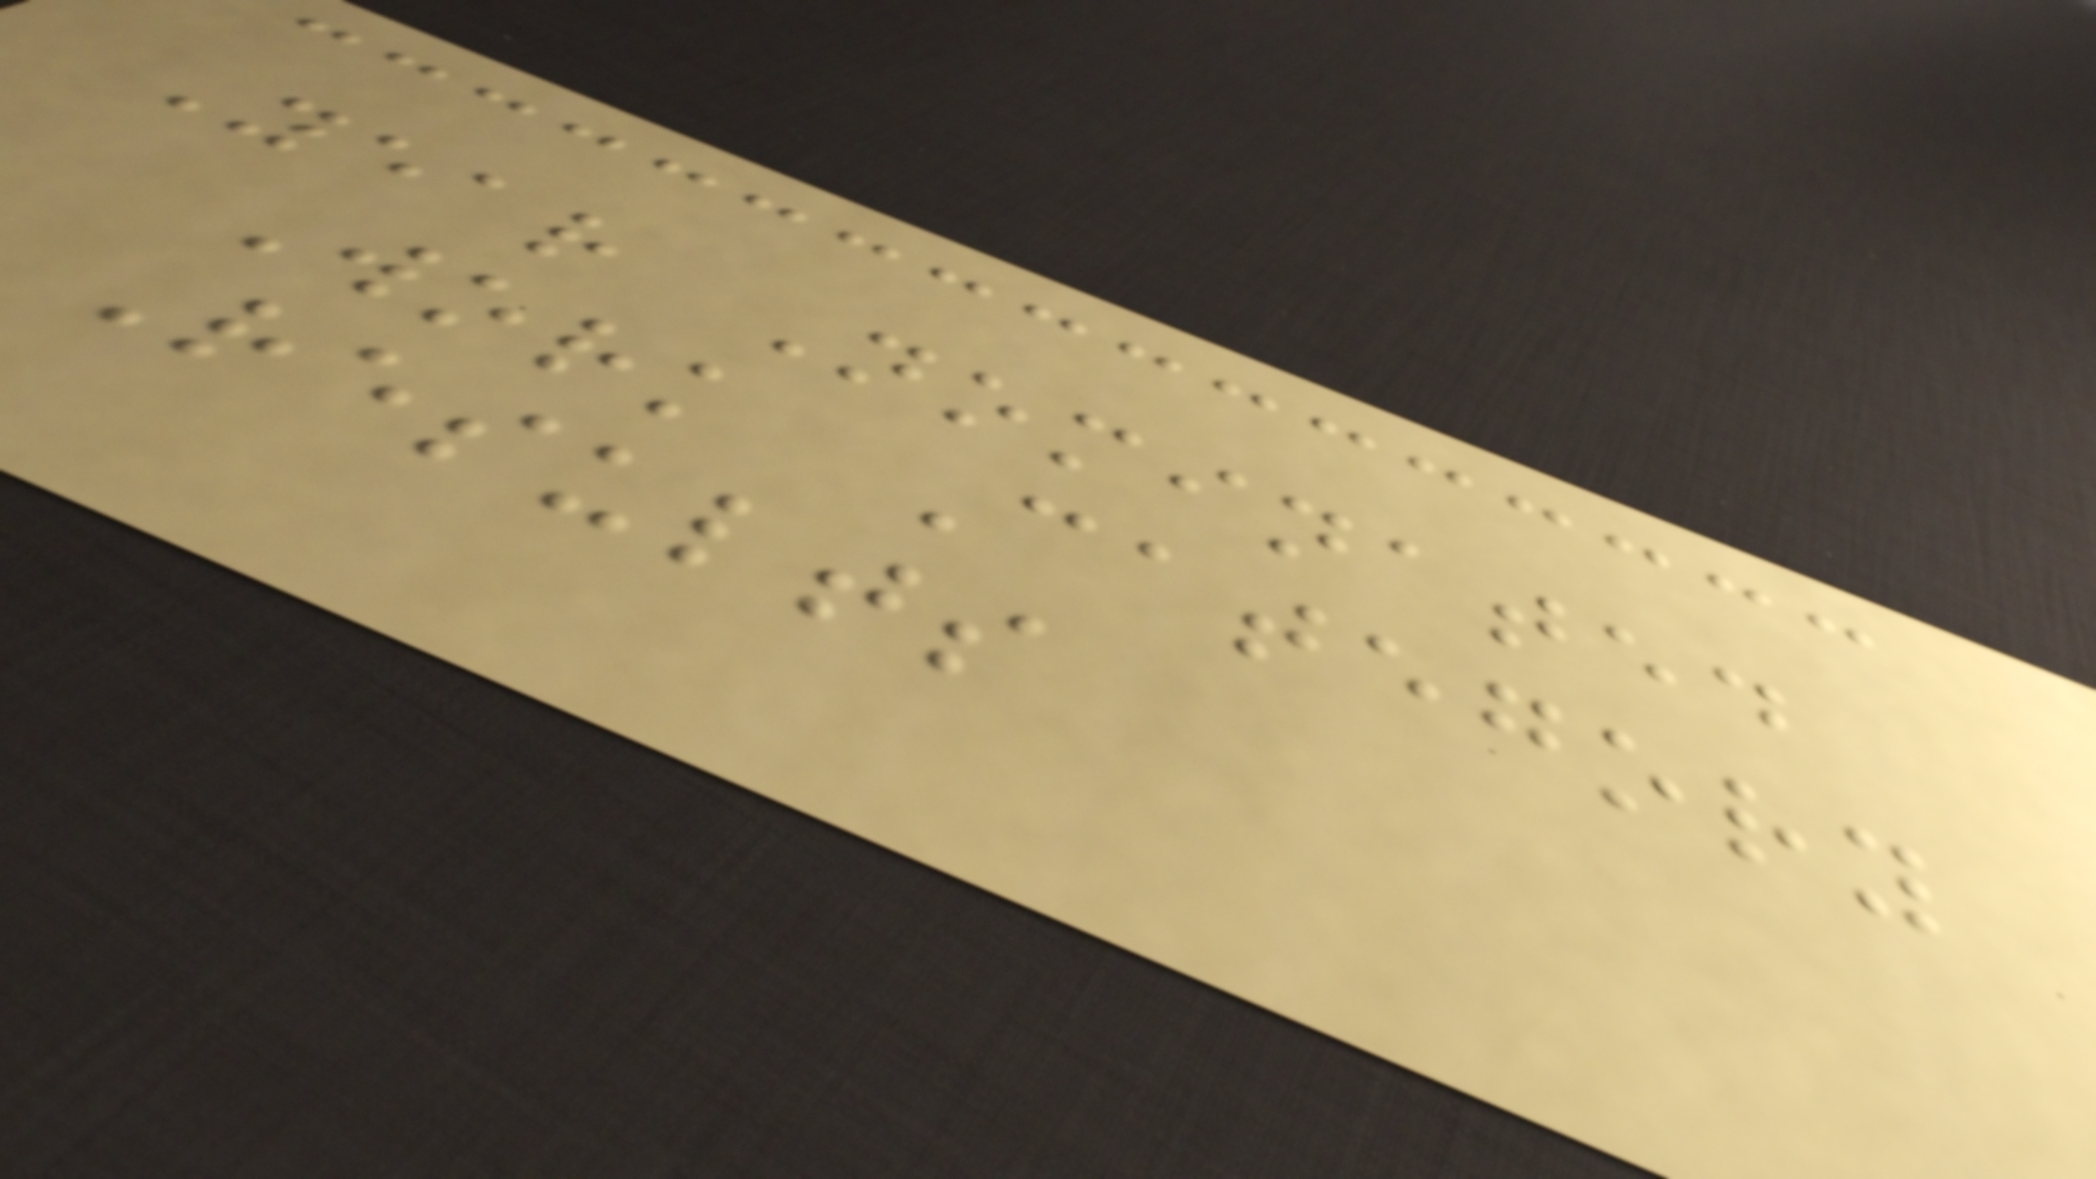Year Nominated
Work Category
Results
